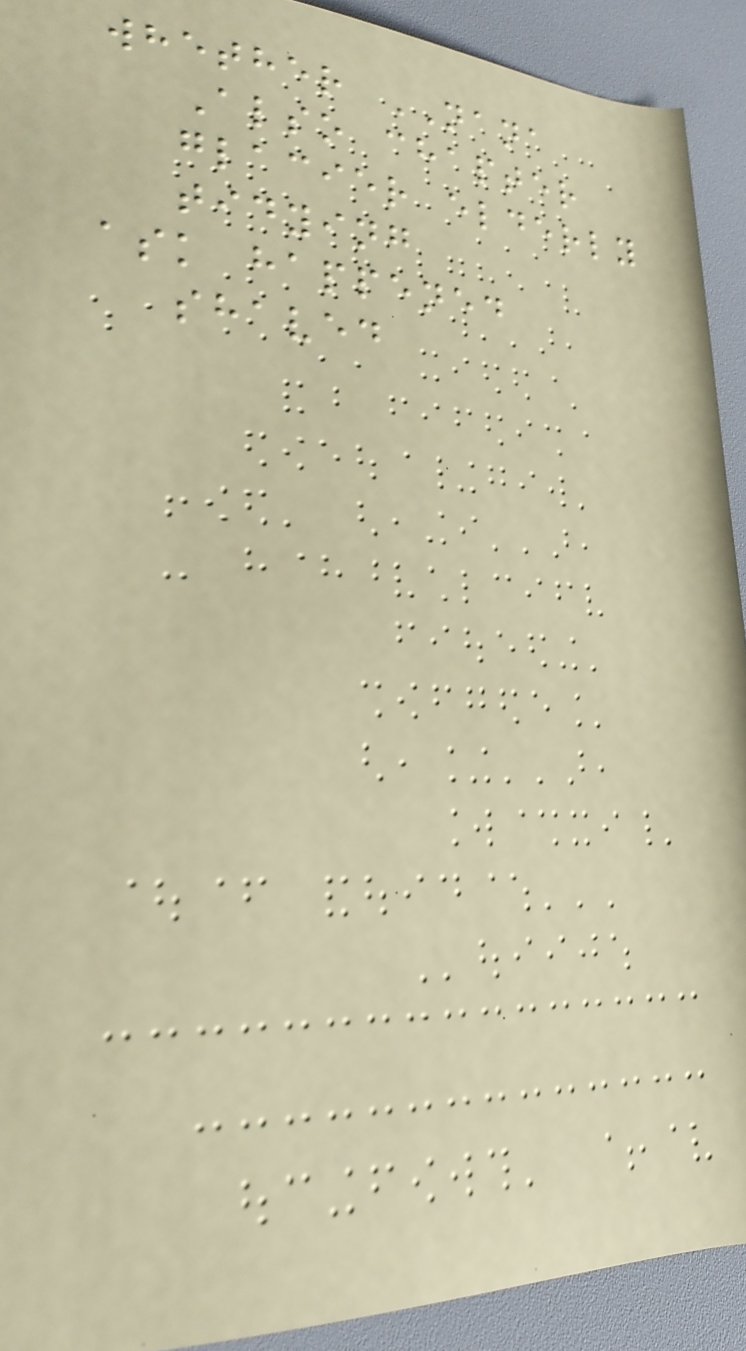whether NANA
Also chapter
glacier elderly
tidying
ask happened
shaved
